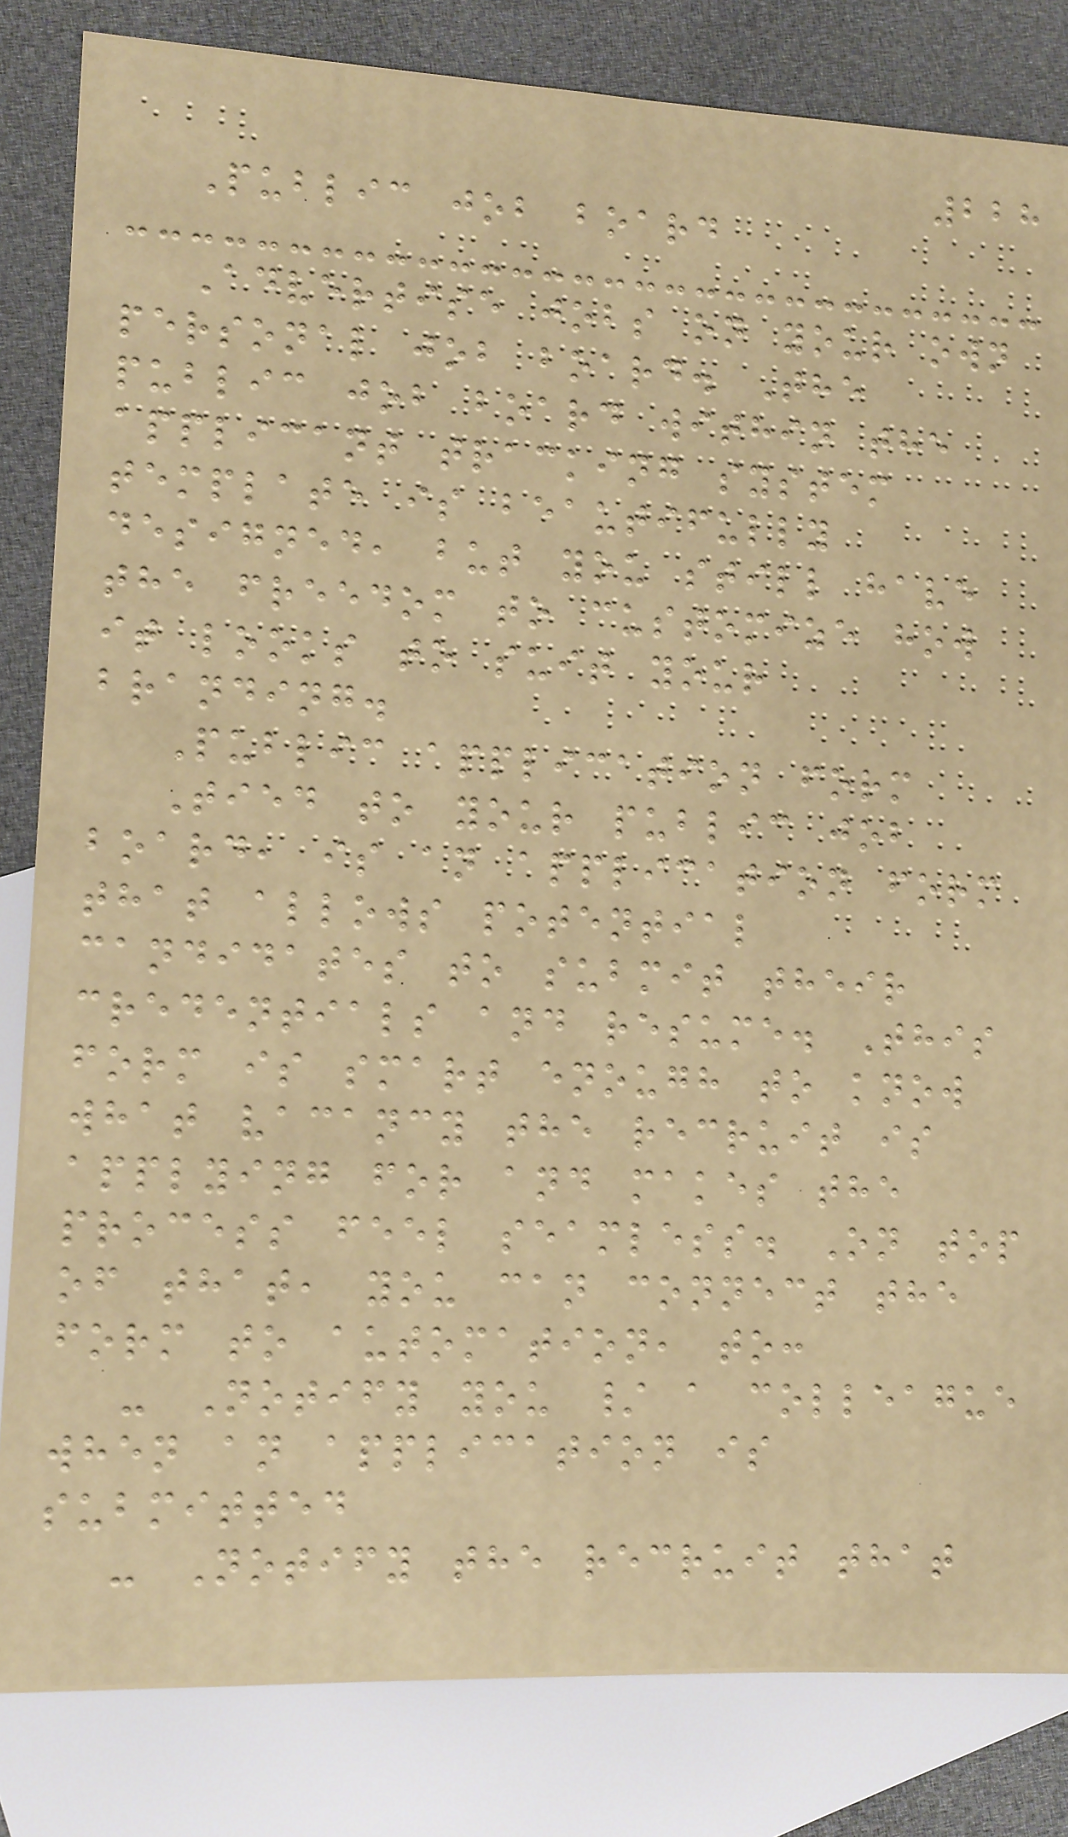228
Public job board
Advertise jobs on your own
personal job board. The
public job board within the
applicant tracking system
template is beautifully
designed, but you still have
the freedom to customize how
it looks to suit your
branding.
Public application form
Tied to your public job
board, is an application form
that allows potential
candidates to submit their
credentials and resume. This
form is smart enough to know
what vacancy the recruit is
applying for and makes the
process feel seamless. On top
of that, you can connect the
form to automation, to:
- Notify you / a colleague
when an application is
submitted
- Notify the recruit that
